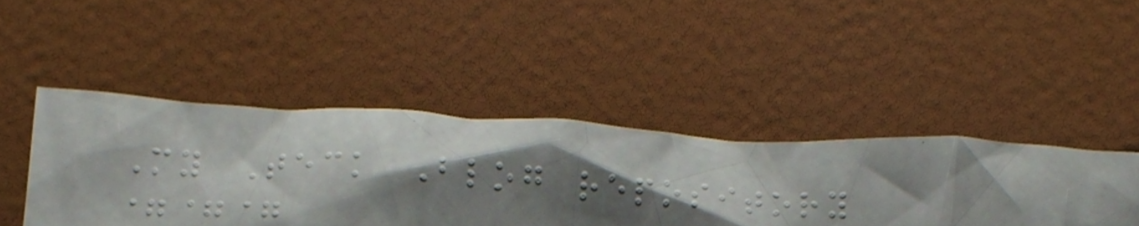My Teck Blog repository
===
